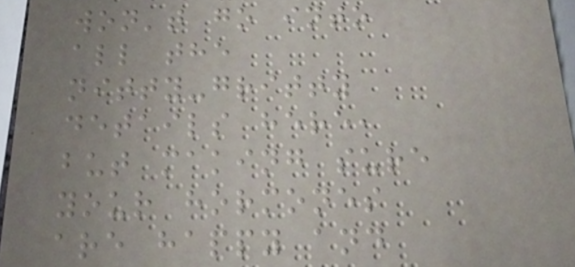won't go into
all the
nitty-gritty
details here,
but making sure
your hormones
are happy and
